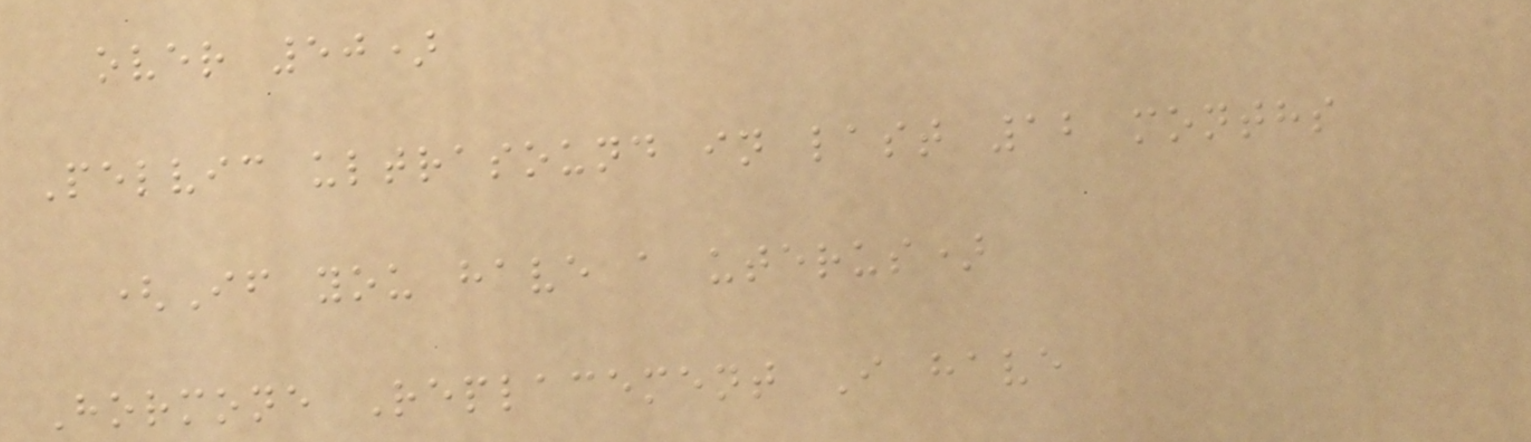over 50)
Pelvic ultrasound in last 12 months
(If you have a uterus)
Hormone Replacement I have
